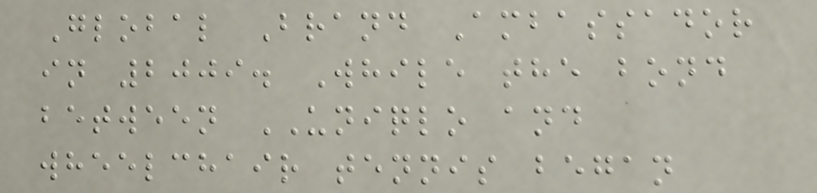Global Brand Ambassador
in 2009. While the bond
between UNIQLO and
wheelchair tennis began
